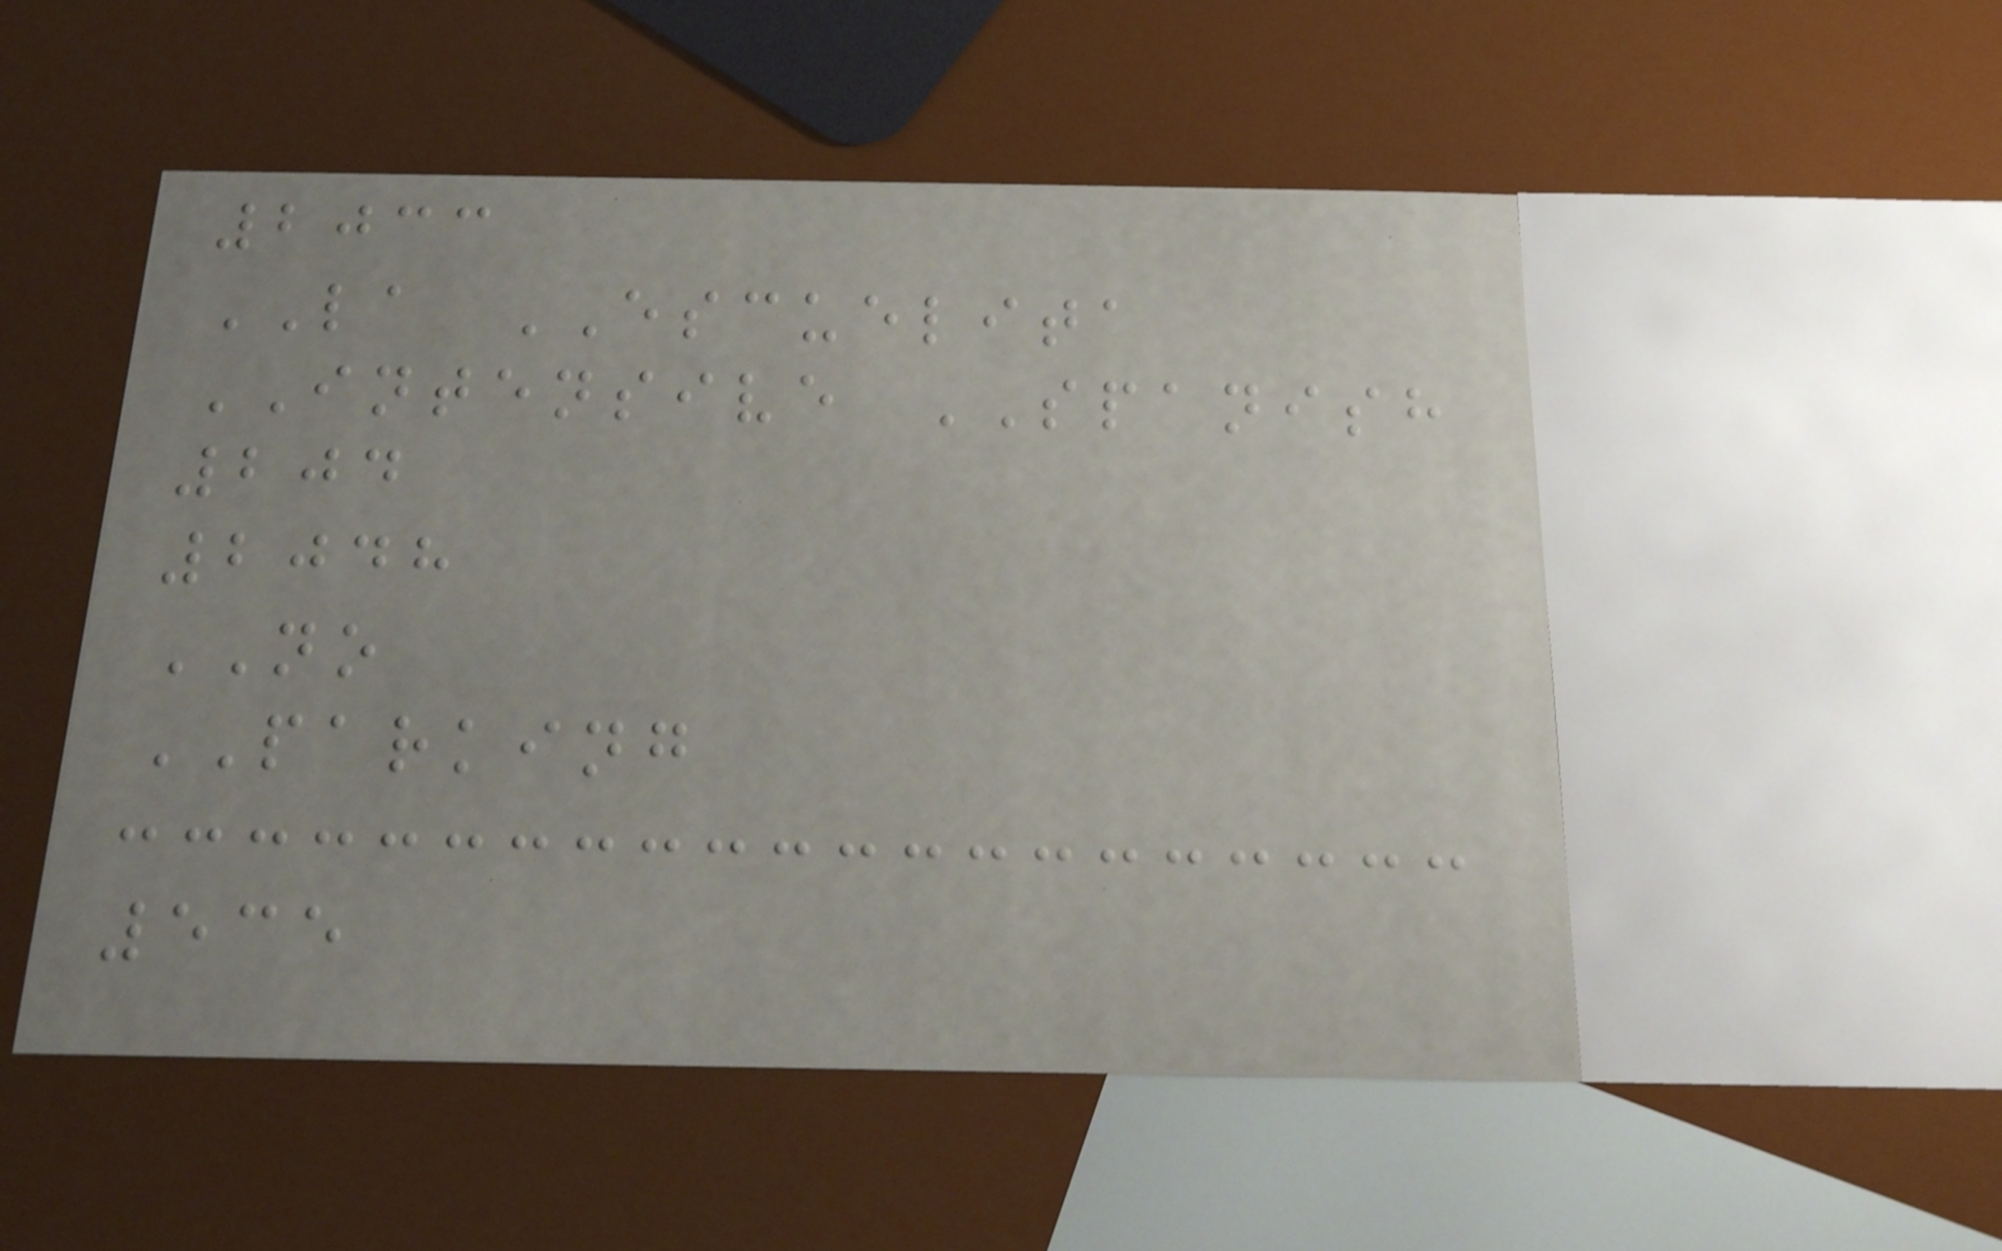2033
LA ESCUELITA
INTENSIVE SPANISH
204
2048
NO
PARKING
535
